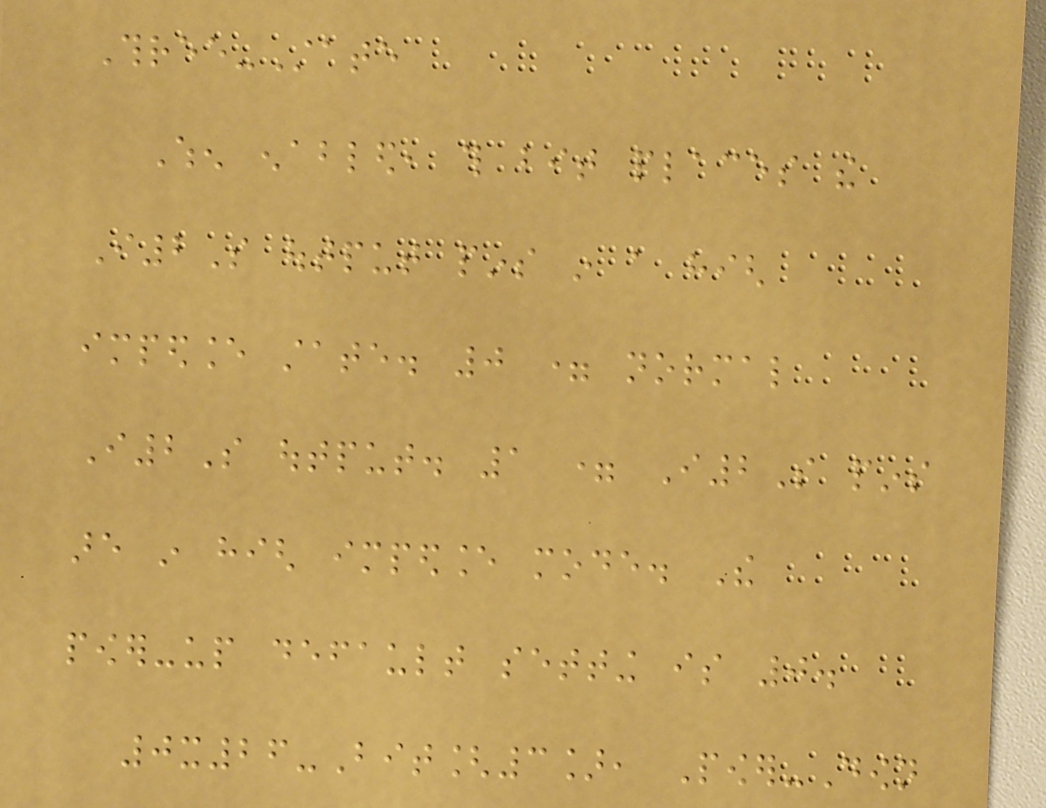Three-State
When enabled, this bit places the
I2S output pins in a high
impedance state. 0 = normal
I2S output. 1 = I2S pins
are in high impedance mode. The
power-up default setting is 0.
0x26-Bit[3], Power-Down
